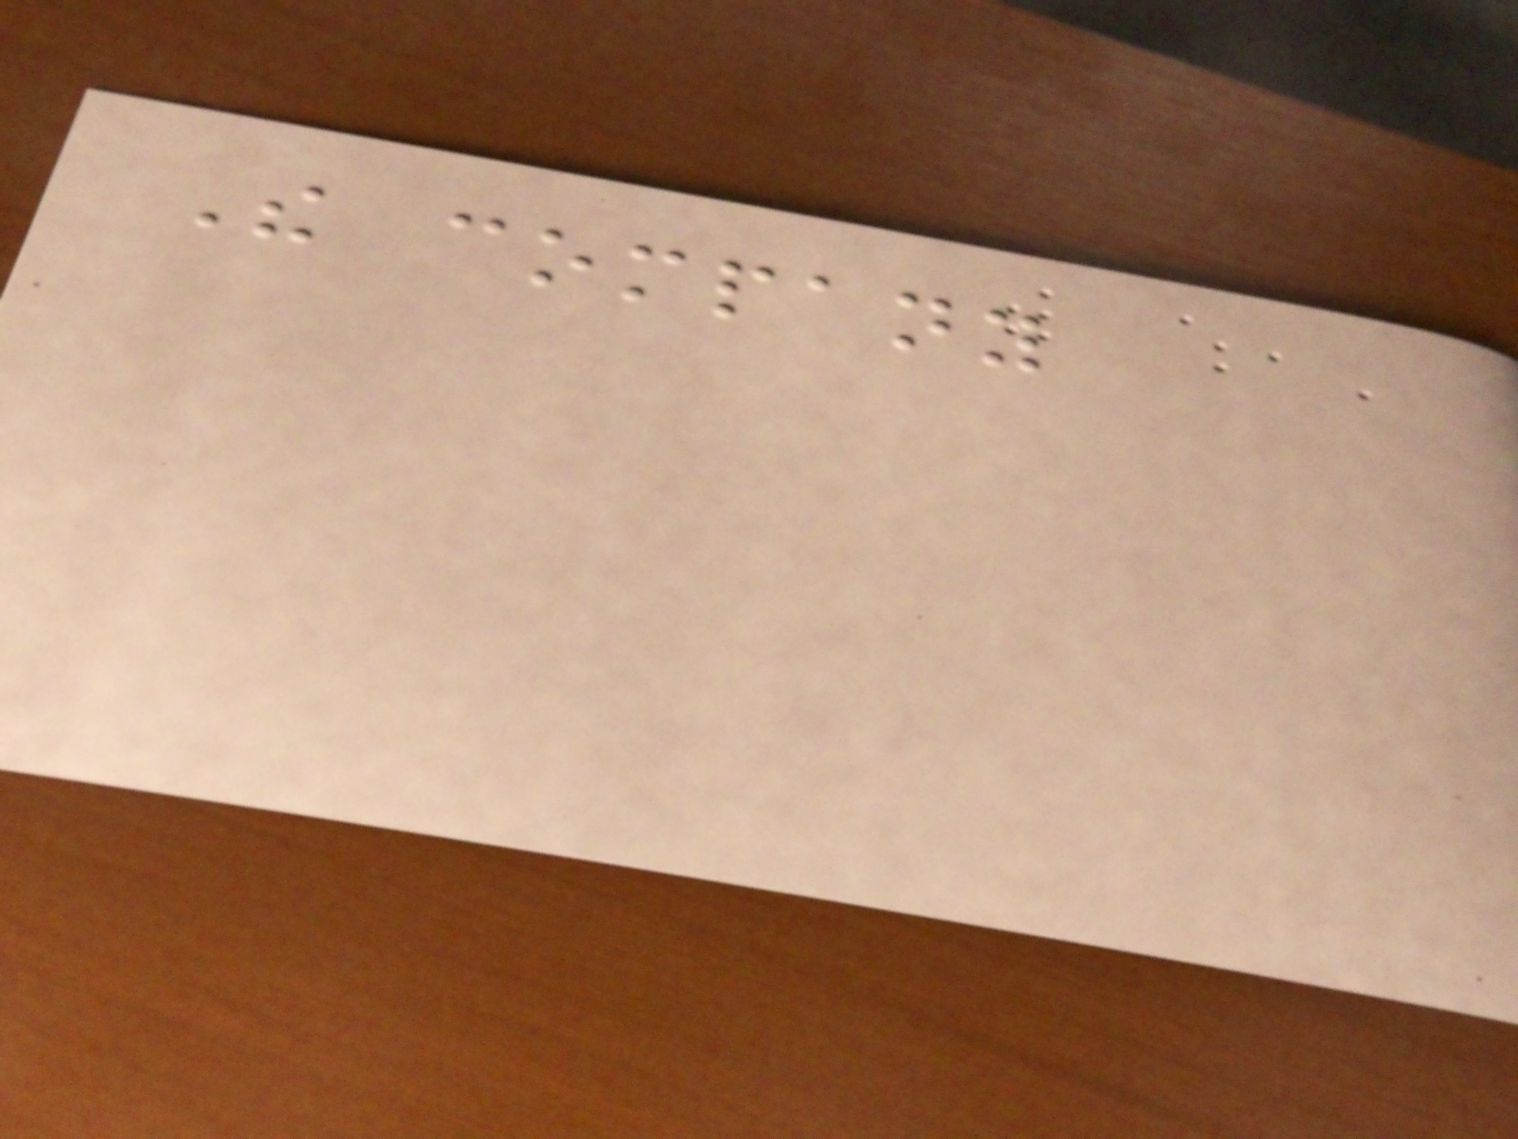The company
